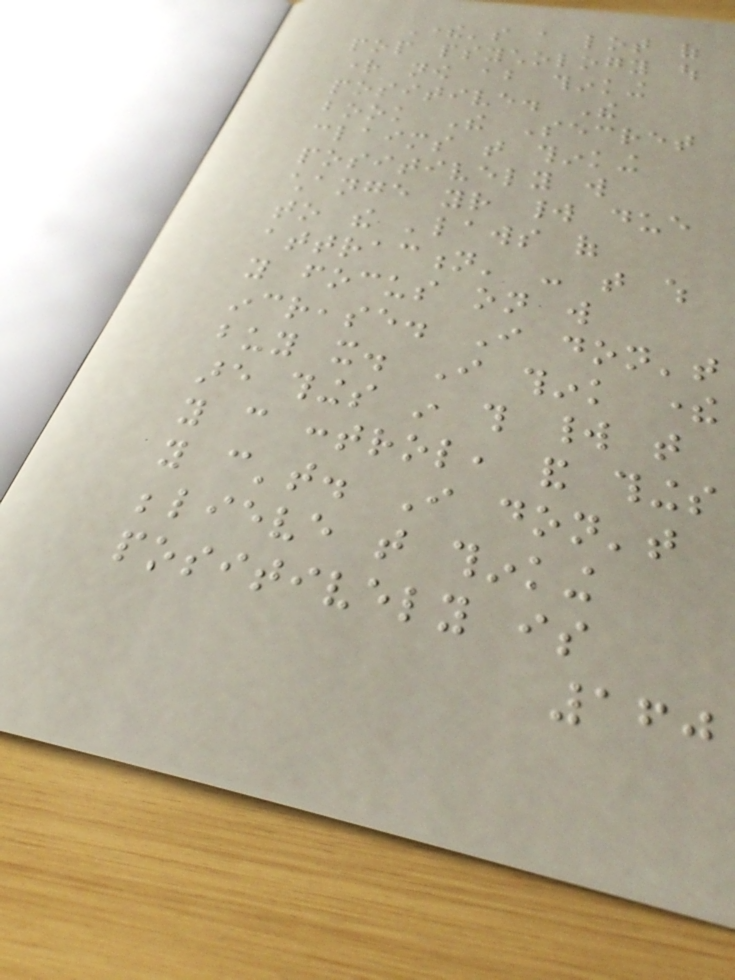There's a lot of
pop psychology out
right now about thinking
positive. The
book The Secret
claims that thinking
positively will
change your world due
to the 'laws of
attraction' - that which
you focus on will
increase. I don't
buy it. I think there
are things in this world that
you can control, and things
you can't. I don't
believe that thinking
positively is
160
